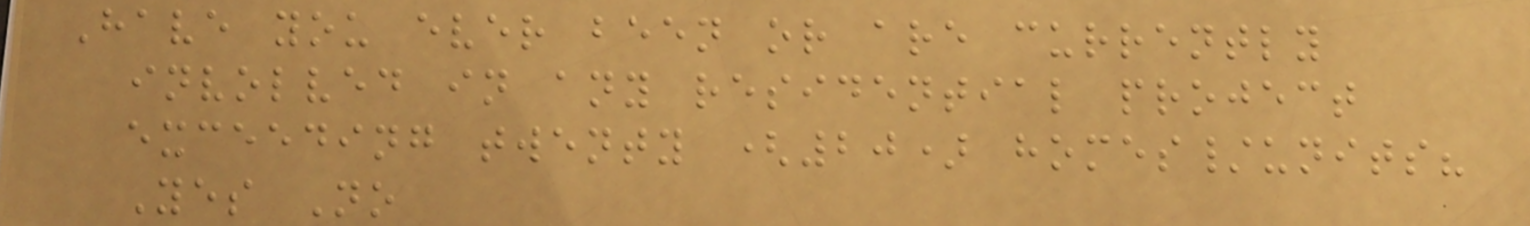Have you ever been or are currently
involved in any residential project
exceeding twenty (20) homes/units?
Yes No
